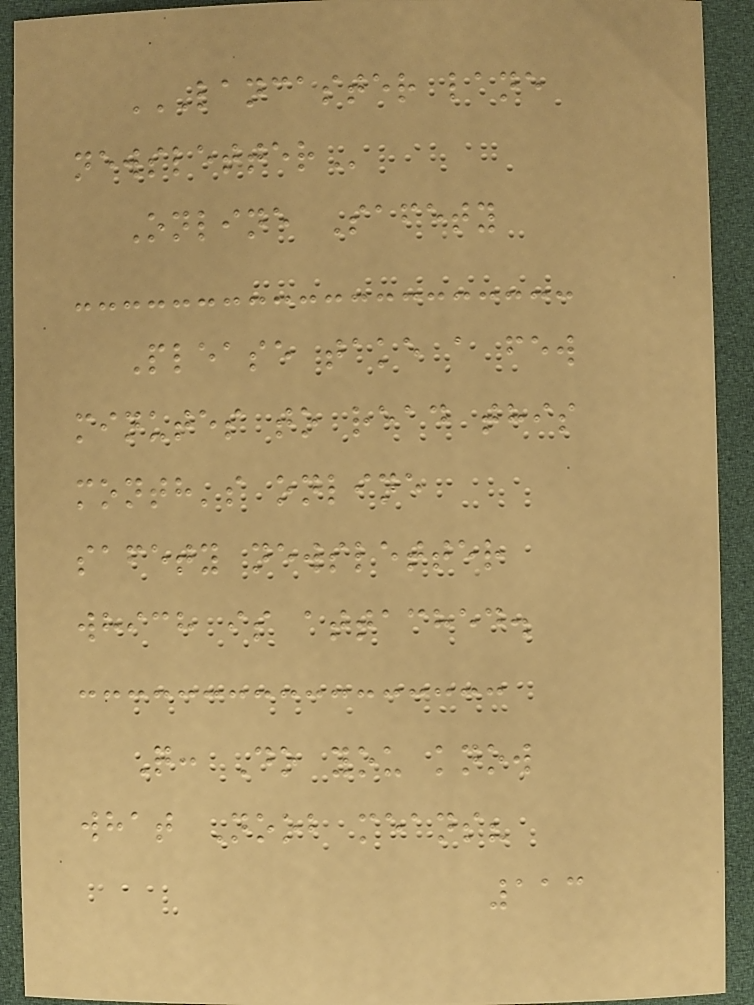LANCASTER LANE
NEWSLETTER
Online Safety
Please take a few
minutes to read this
month's online
safety newsletter
which is attached.
Q: Do you know
what Noob means?
113
